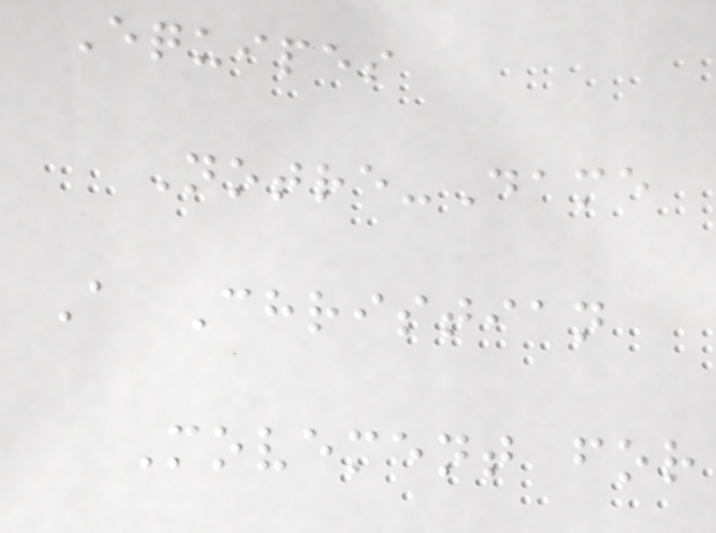Equipes
Notre-Dame
A Christian
Movement for
